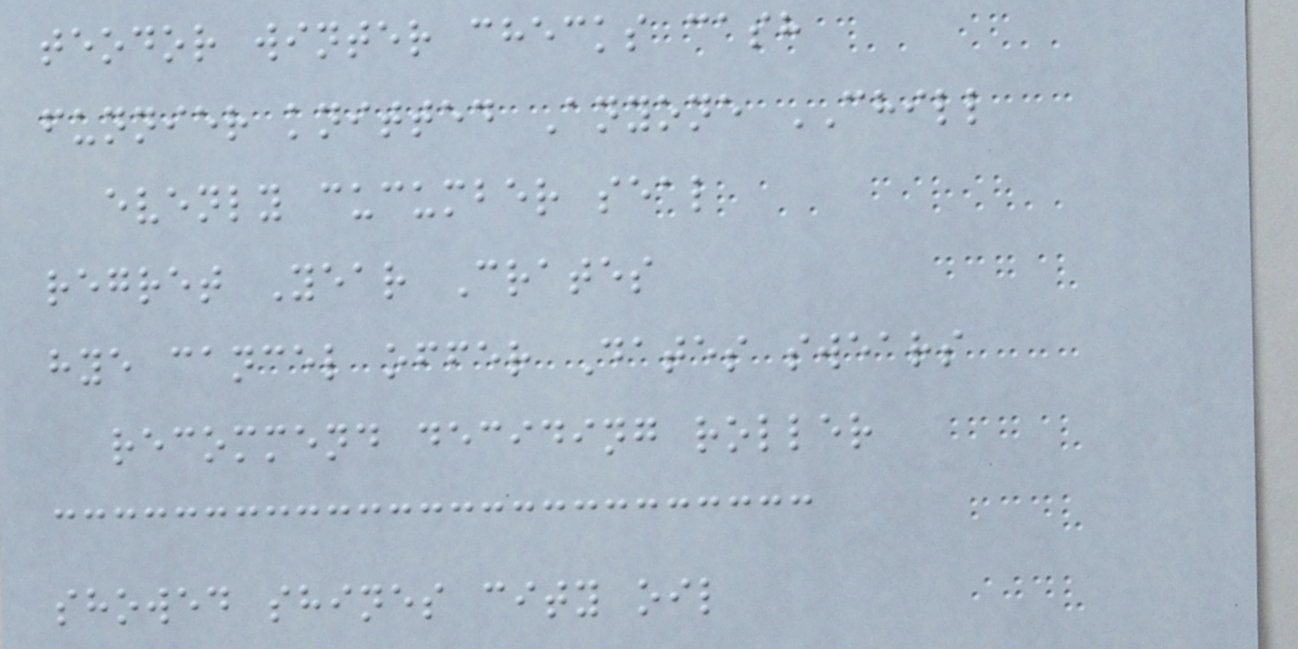teodor winter checks cash
funnier knitted Anyone CHILL
evenly cucumber seal
regret Year Crates
hye cancel offer Dates swears
recommend deciding roller
showed shines city oil
